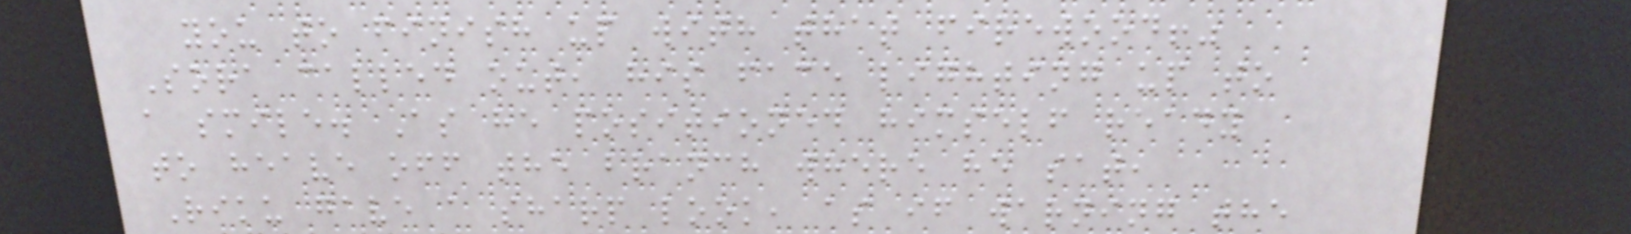you to finish up with that firewood!"
Sora called out, his face lighting up to
a smile. As he positioned himself ready
to heave off the branch where he sat,
Riku gave a sharp look, as if warning the
